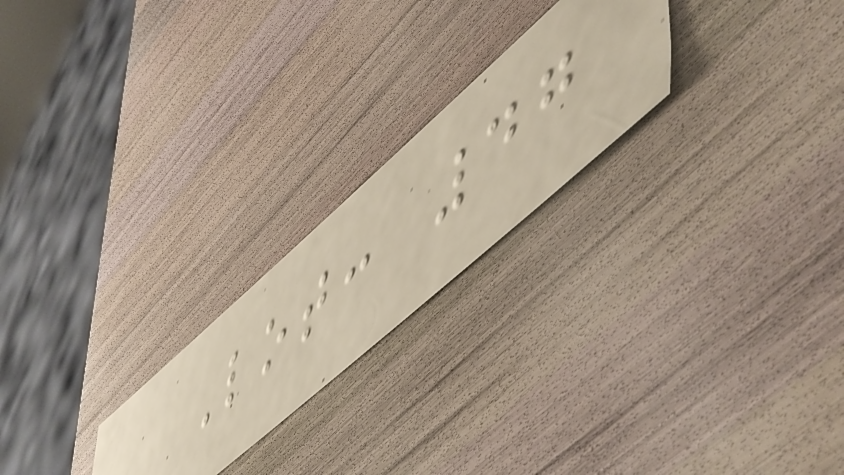Lot: 47
